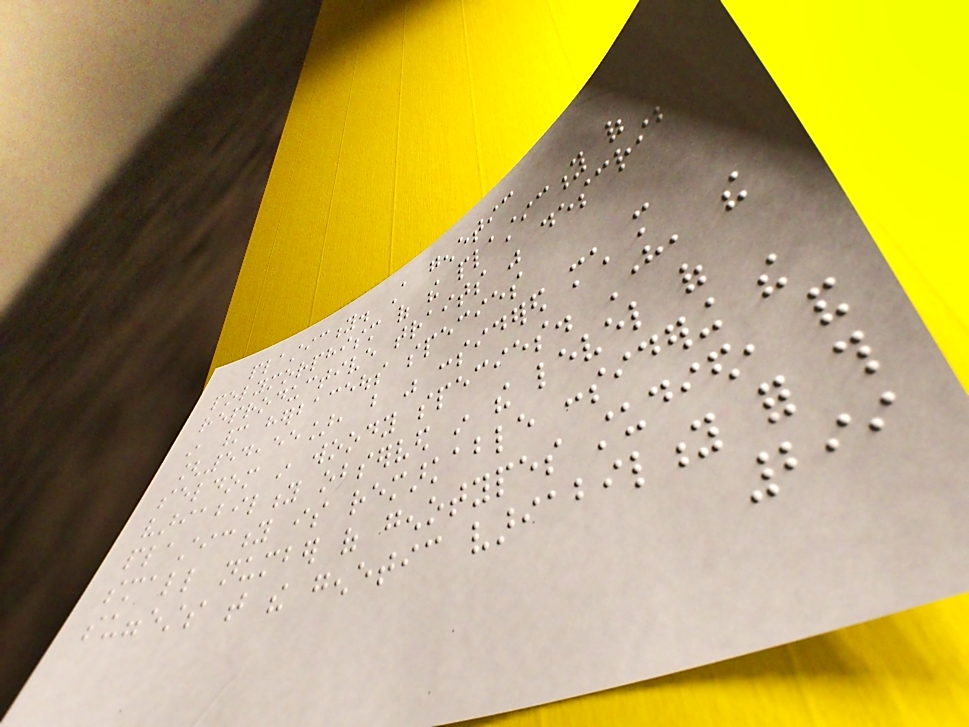plasticity. A genetic
polymorphism of the plasticity of
reproductive traits was described
in many herbaceous species
[54,55], but was considered much more
seldom in woody species. Here, the
variability observed in the level of
plasticity is remarkable considering the
small number of genotypes studied, and
suggests that the genetic variability for this
299
